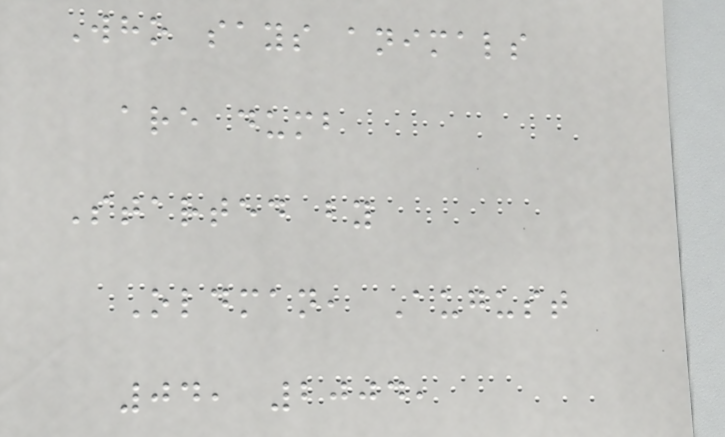Who says animals
are dumb
Started by
Oldman, August
04, 2004,
